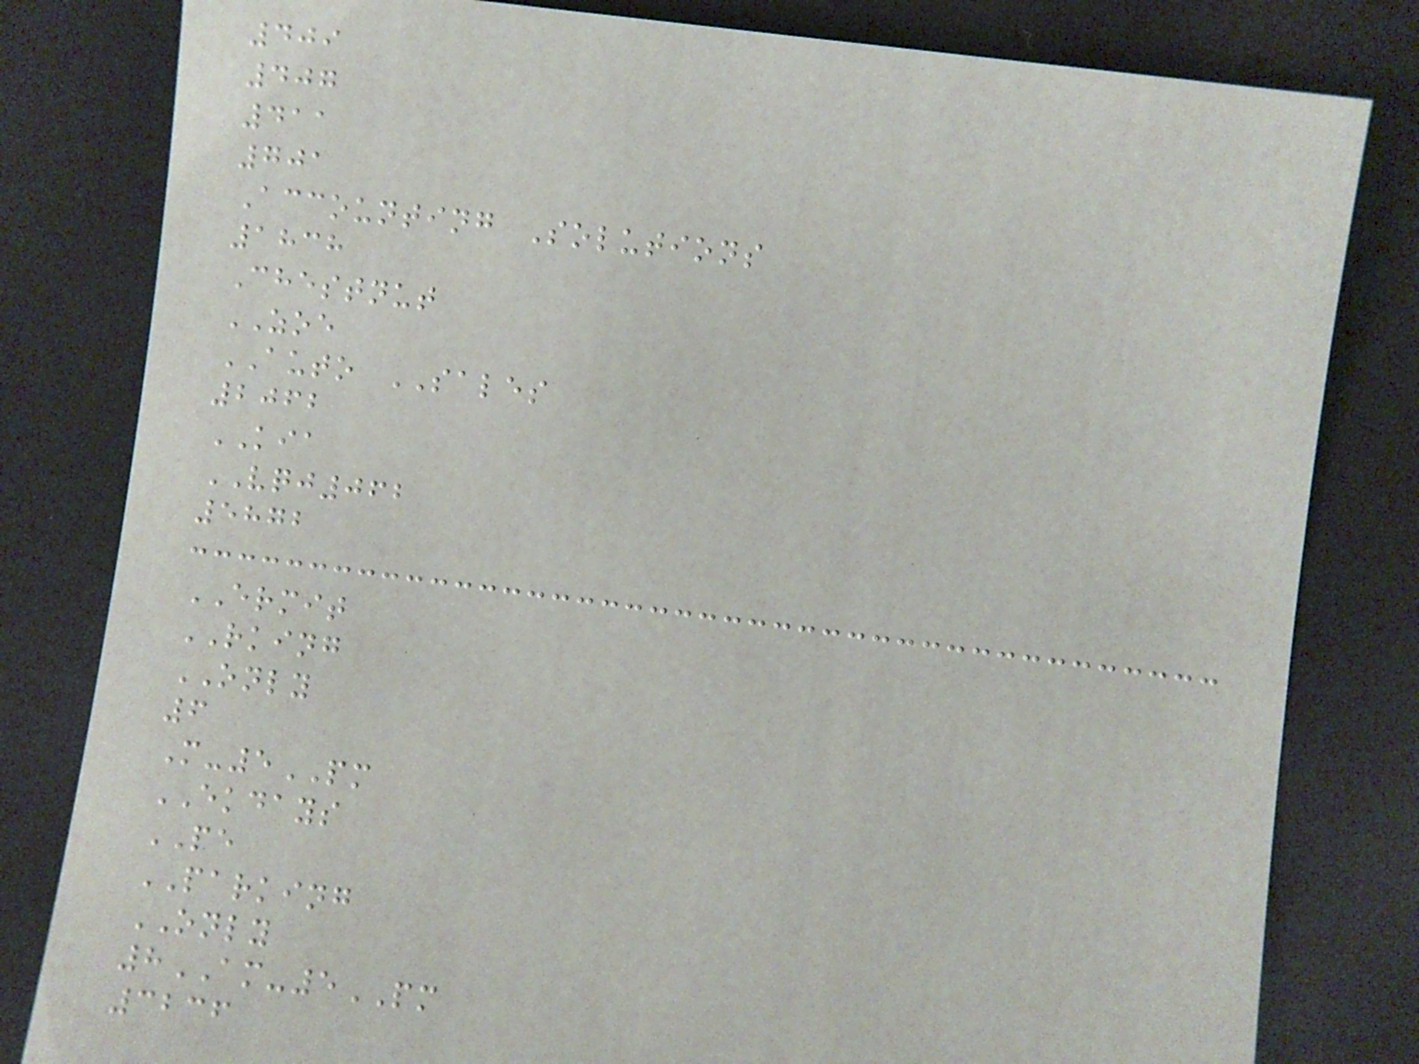409
407
411
701
Accounting Solutions
1838
Chestnut
ZOE
AUTO SALES
2062
KIA
VQJ062
5872
ERMIT
RKING
ONLY
6
M-5PM
EKDAYS
PE
PARKING
ONLY
8AM-5PM
3236
